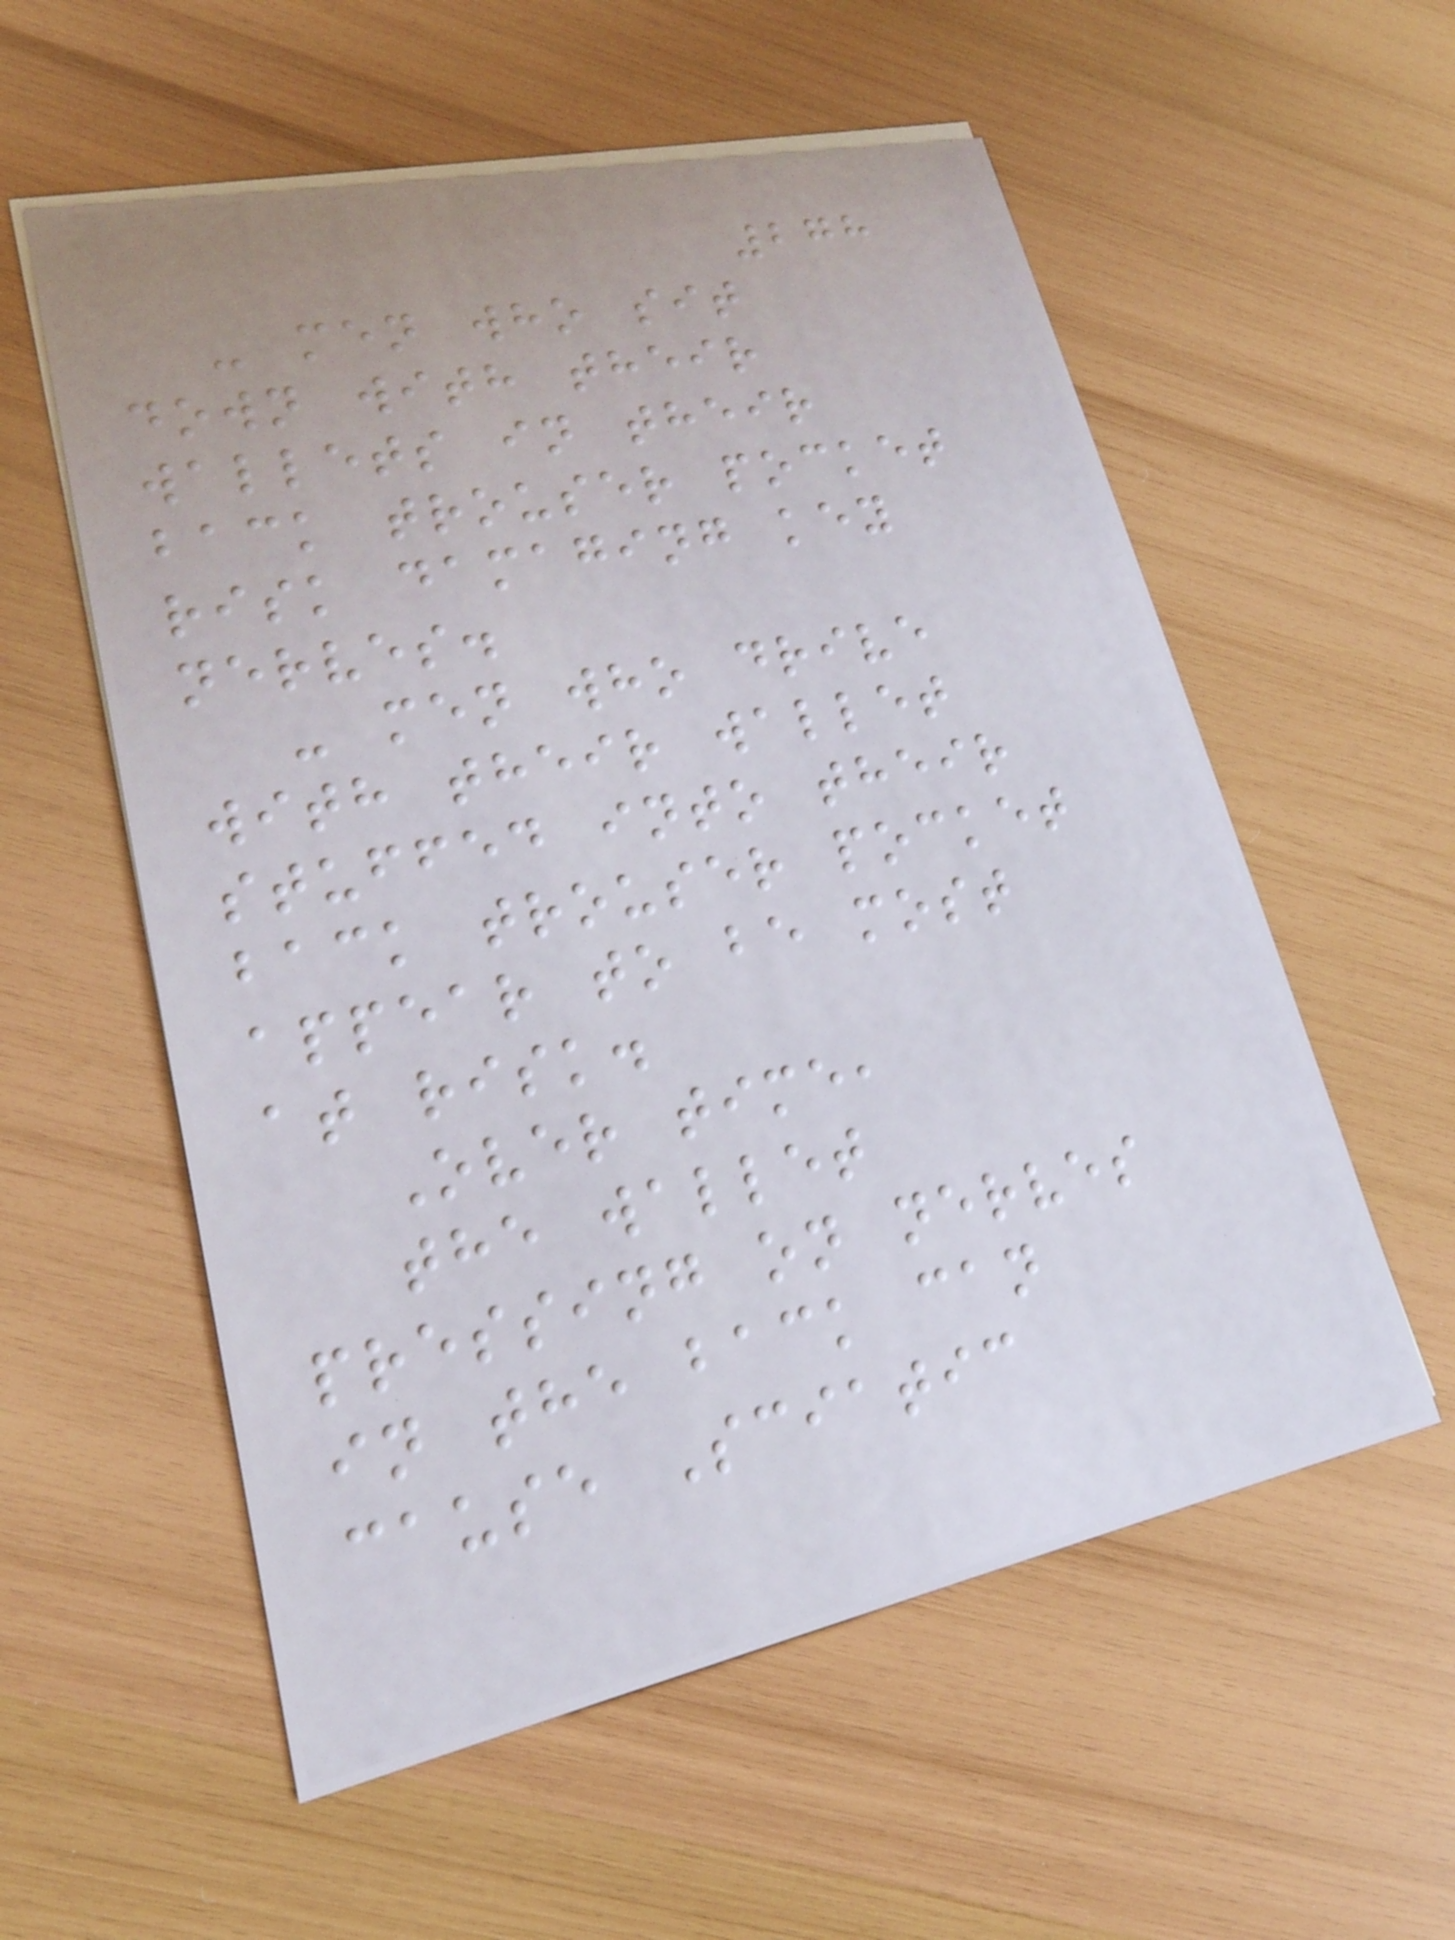278
- men who sit
down with their
wallets in their
back trouser pocket
risk damaging key
nerves.
- men who drive
with their wallet
stuffed into their
back trouser pocket
appear to be most
at risk.
Over time,
the wallet
pressing on nerves
in the back can
cause Sciatic
